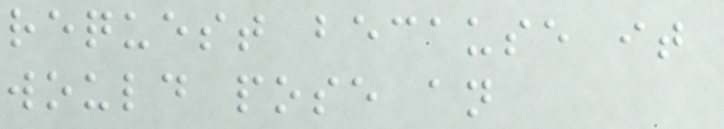request because it
would pose an
